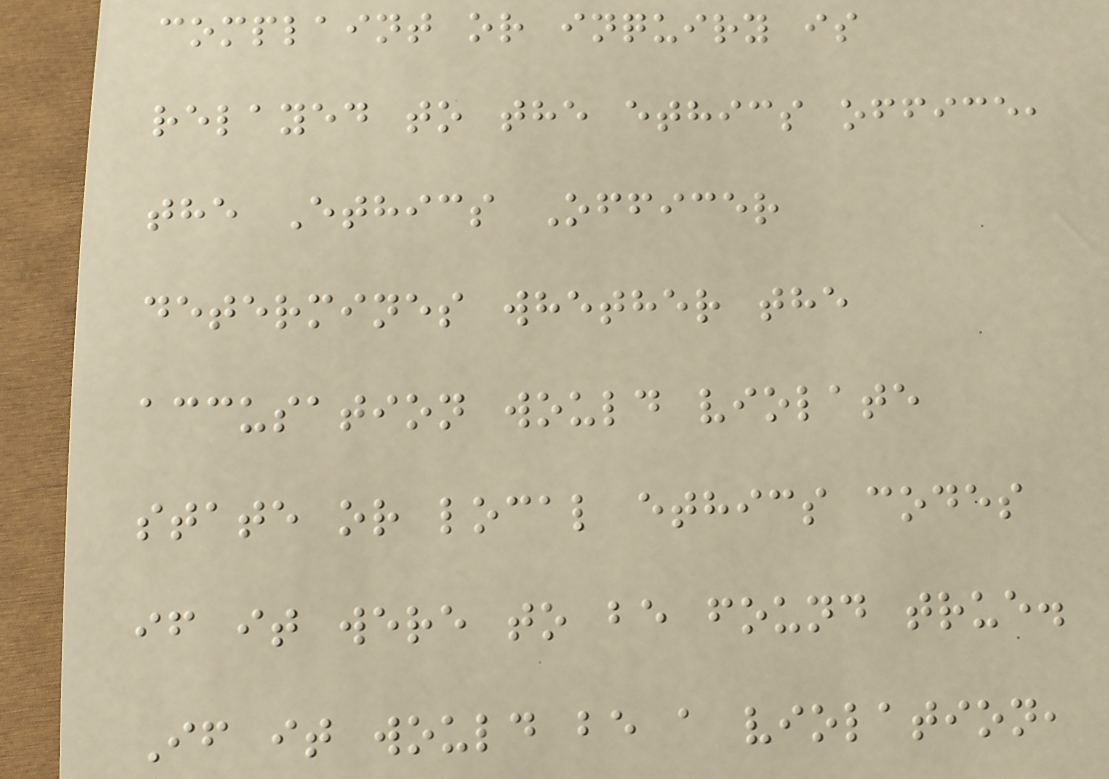complaint or inquiry is
relayed to the ethics office,
the Ethics Officer
determines whether the
accusation would violate
state or local ethics codes
if it were to be found true.
If it would be a violation,
